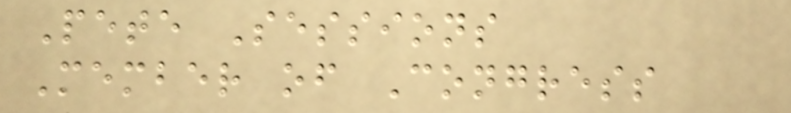Pete Sessions
Member of Congress
